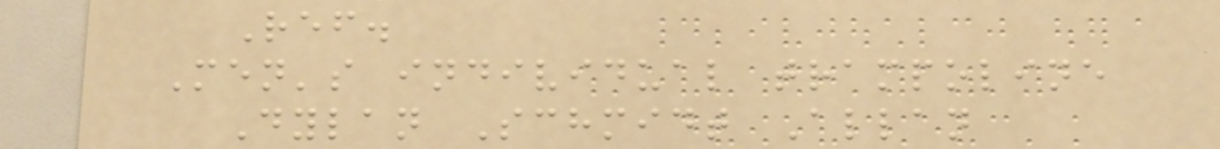Ref.
Men's individual trampoline
Dylan Schmidt Allan
